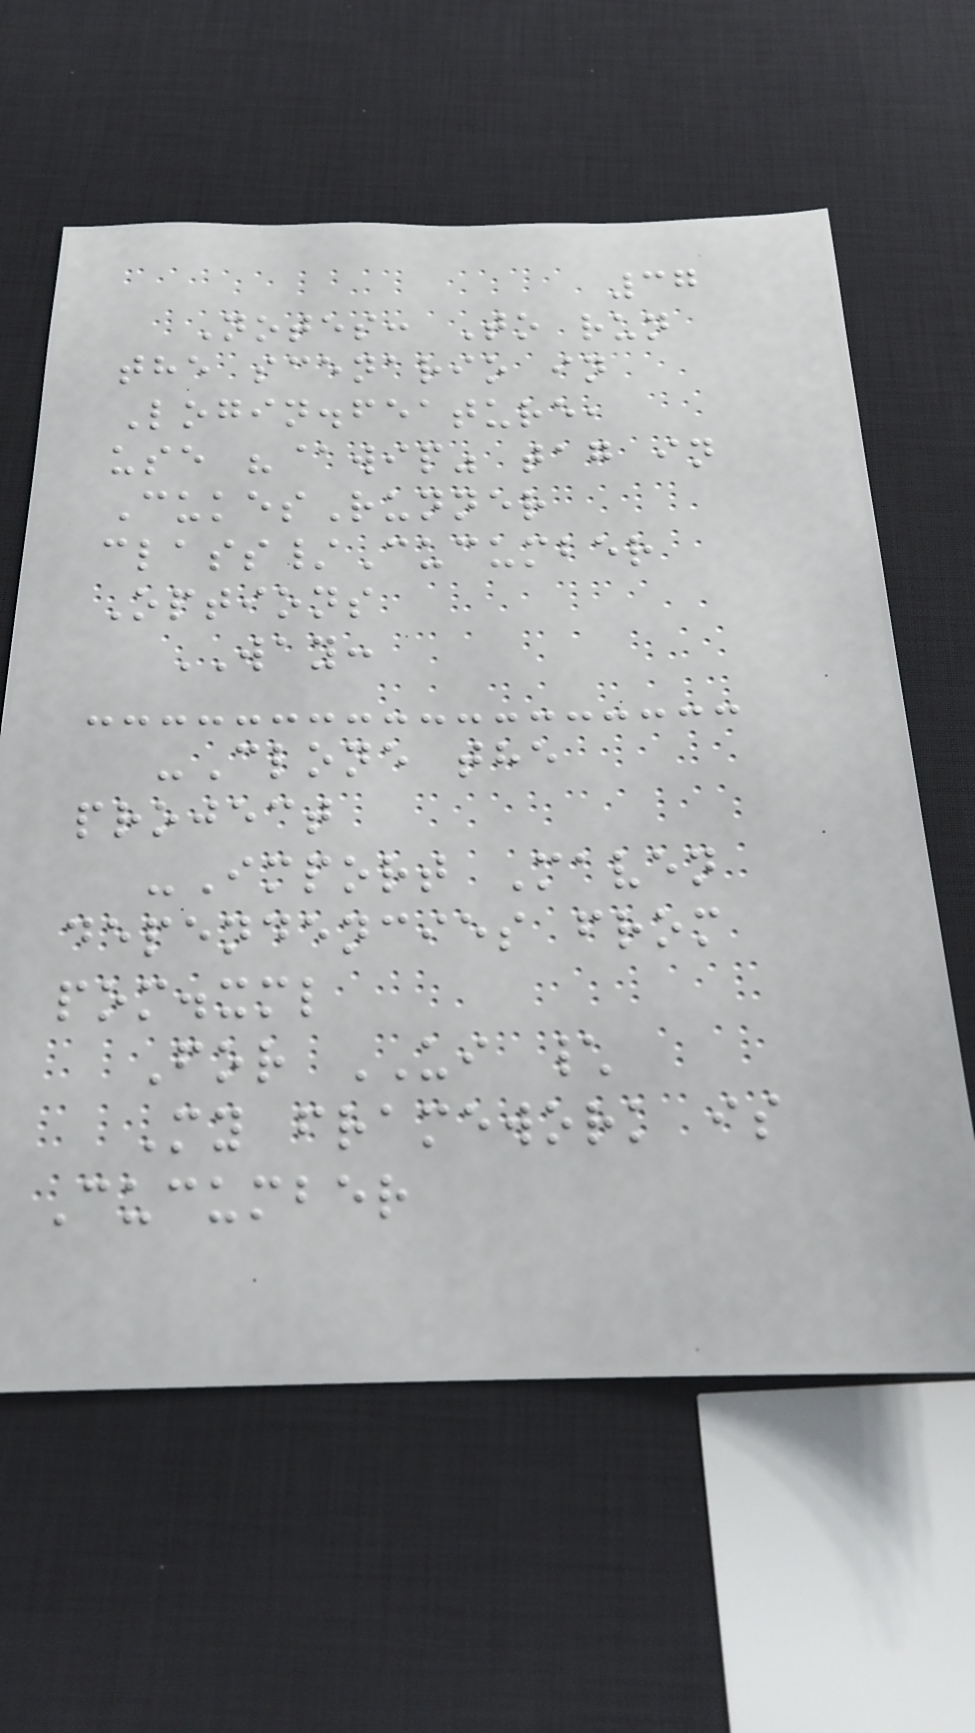37
Notes: To run
the scenario in
Login.feature,
use "@wip" tag in
CukesRunner
class/Cucumber
Options
WAY:
-Clone the
project
-Import Maven
dependencies from
pom.xml
For UI \
My framework is
Cucumber
